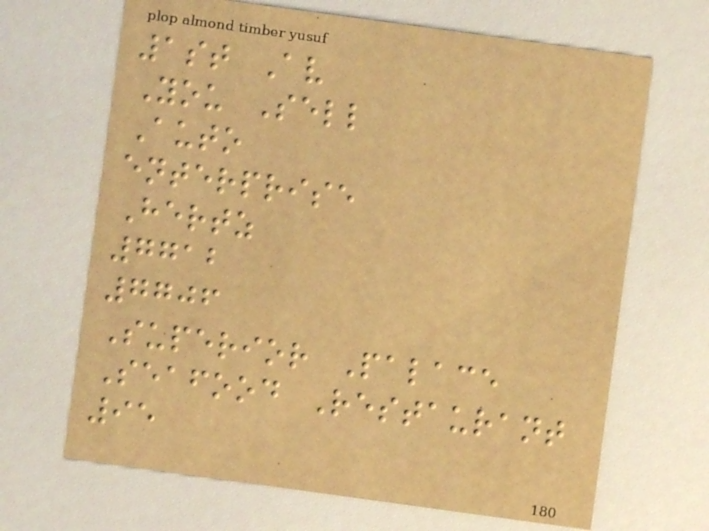1st Av
You Sell
Auto
enterprise
Hertz
7712
7706
Superior Palace
Seafood Restaurant
95
